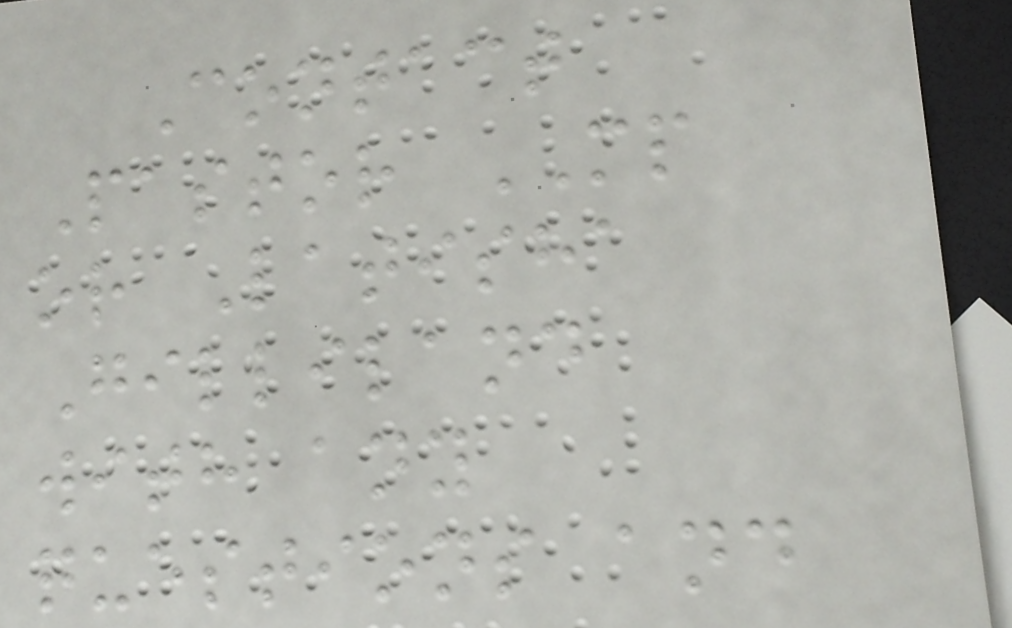Contact
Pastor MP
or Latisha
Gilliland
with any
questions and
